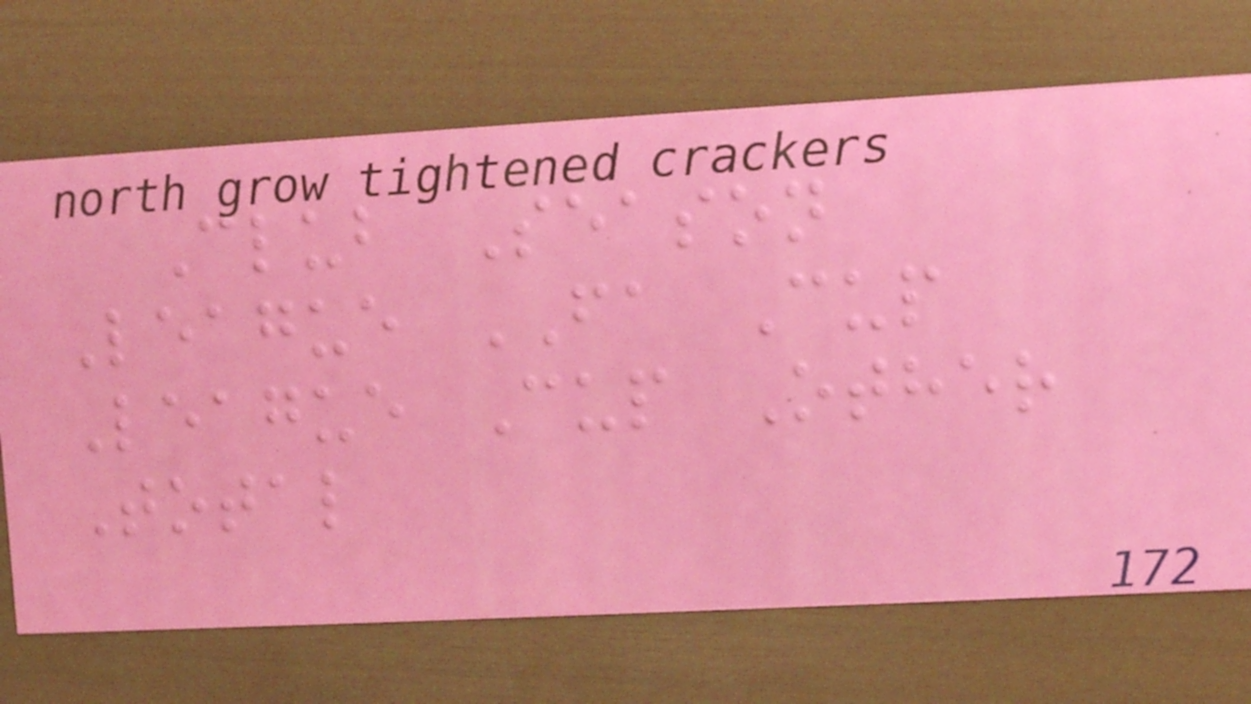Club Season
League FA Cup
League Cup Other
Total
